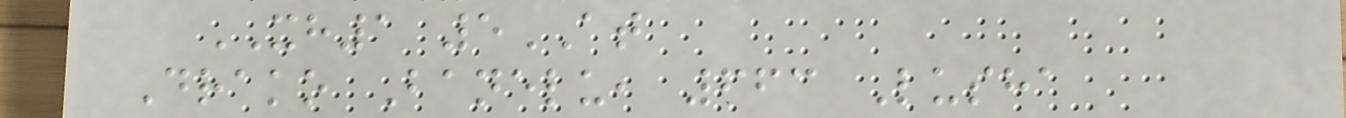XH1 5AT
Drako Banelu, 663 Lusha
